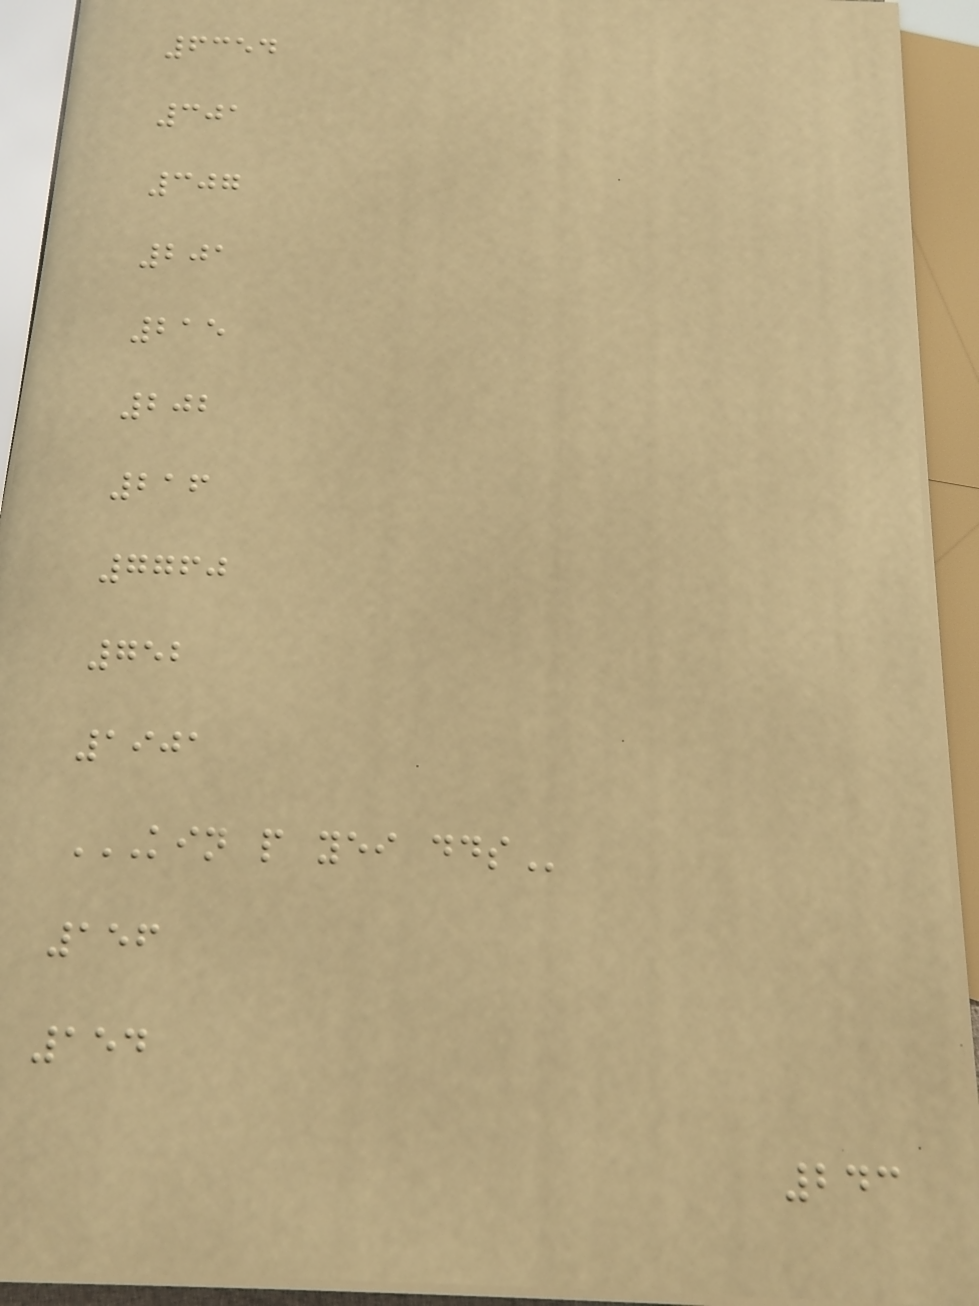6354
301
307
201
215
202
216
7760
752
1901
KIN P YEI DDS
156
154
243
